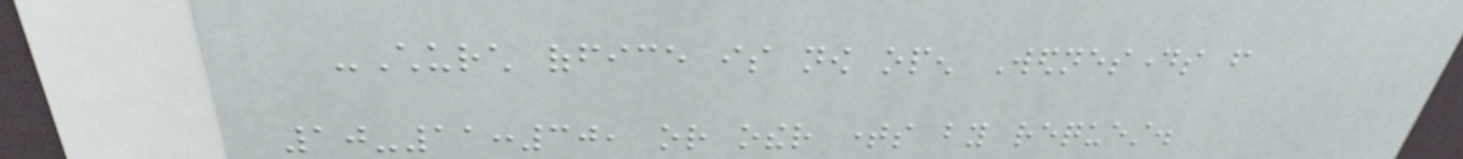-Church office is now open Wednesdays from
10-11:30, or other times by request.
